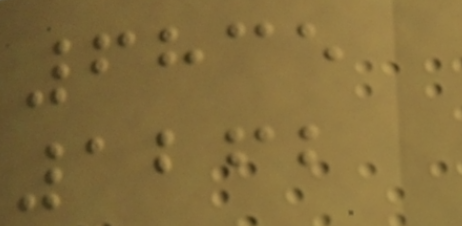6835
1262
